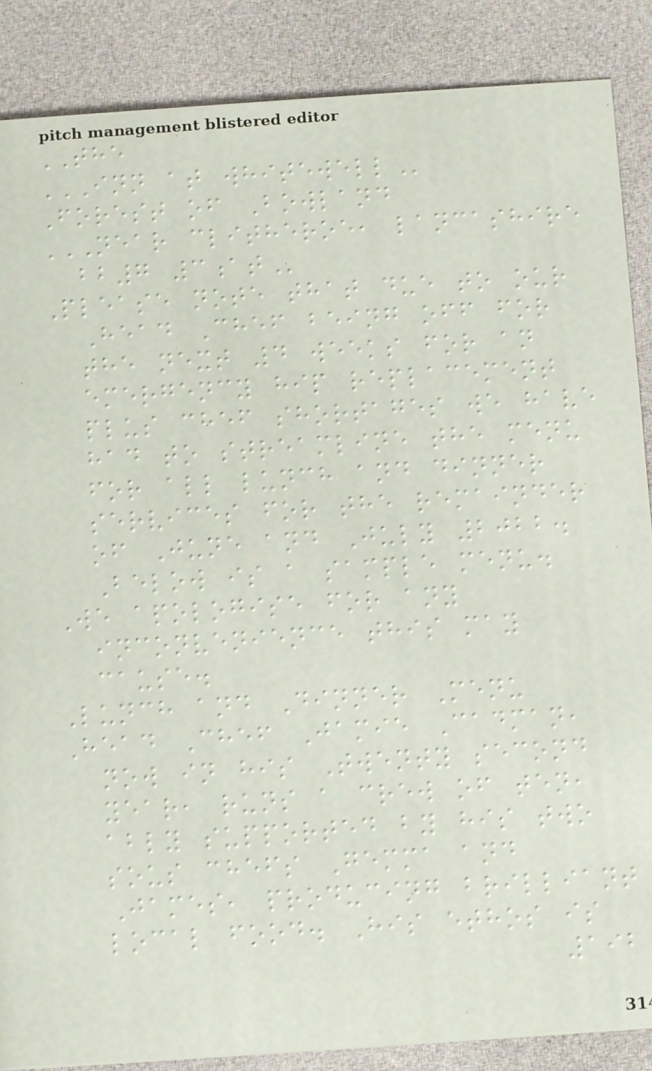THE
INN AT WHITEWELL
Forest of Bowland
NEAR CLITHEROE, LANCASHIRE
BB7 3AT
Please note that due to our
Head Chef being off for
the next 4 weeks for an
emergency hip replacement
plus chef shortages we have
had to streamline the menu
for all lunch and dinner
services for the remainder
of June and July 2022.
Below is a sample menu.
We apologise for any
inconvenience this may
cause.
Lunch and Dinner Menu
Head Chef Jamie Cadman,
now in his Twenty second
year, runs a crew of ten,
ably supported by his two
sous chefs Gemma and
James, producing brilliant
local food. His ethos is
192
